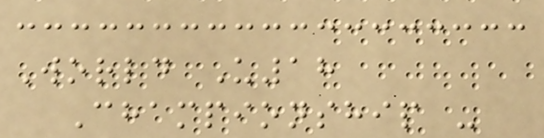World U18
Championship -
